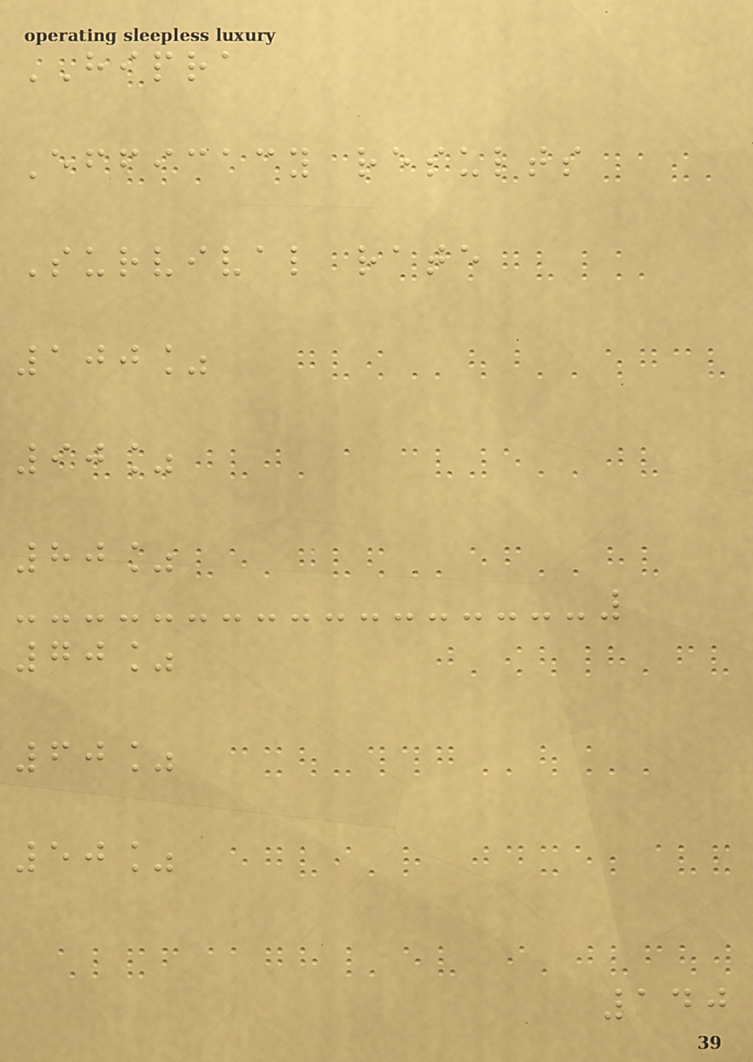HIPRA
Efficacy results
Survival rate
100%
90%
80%
70%
60%
50%
140
